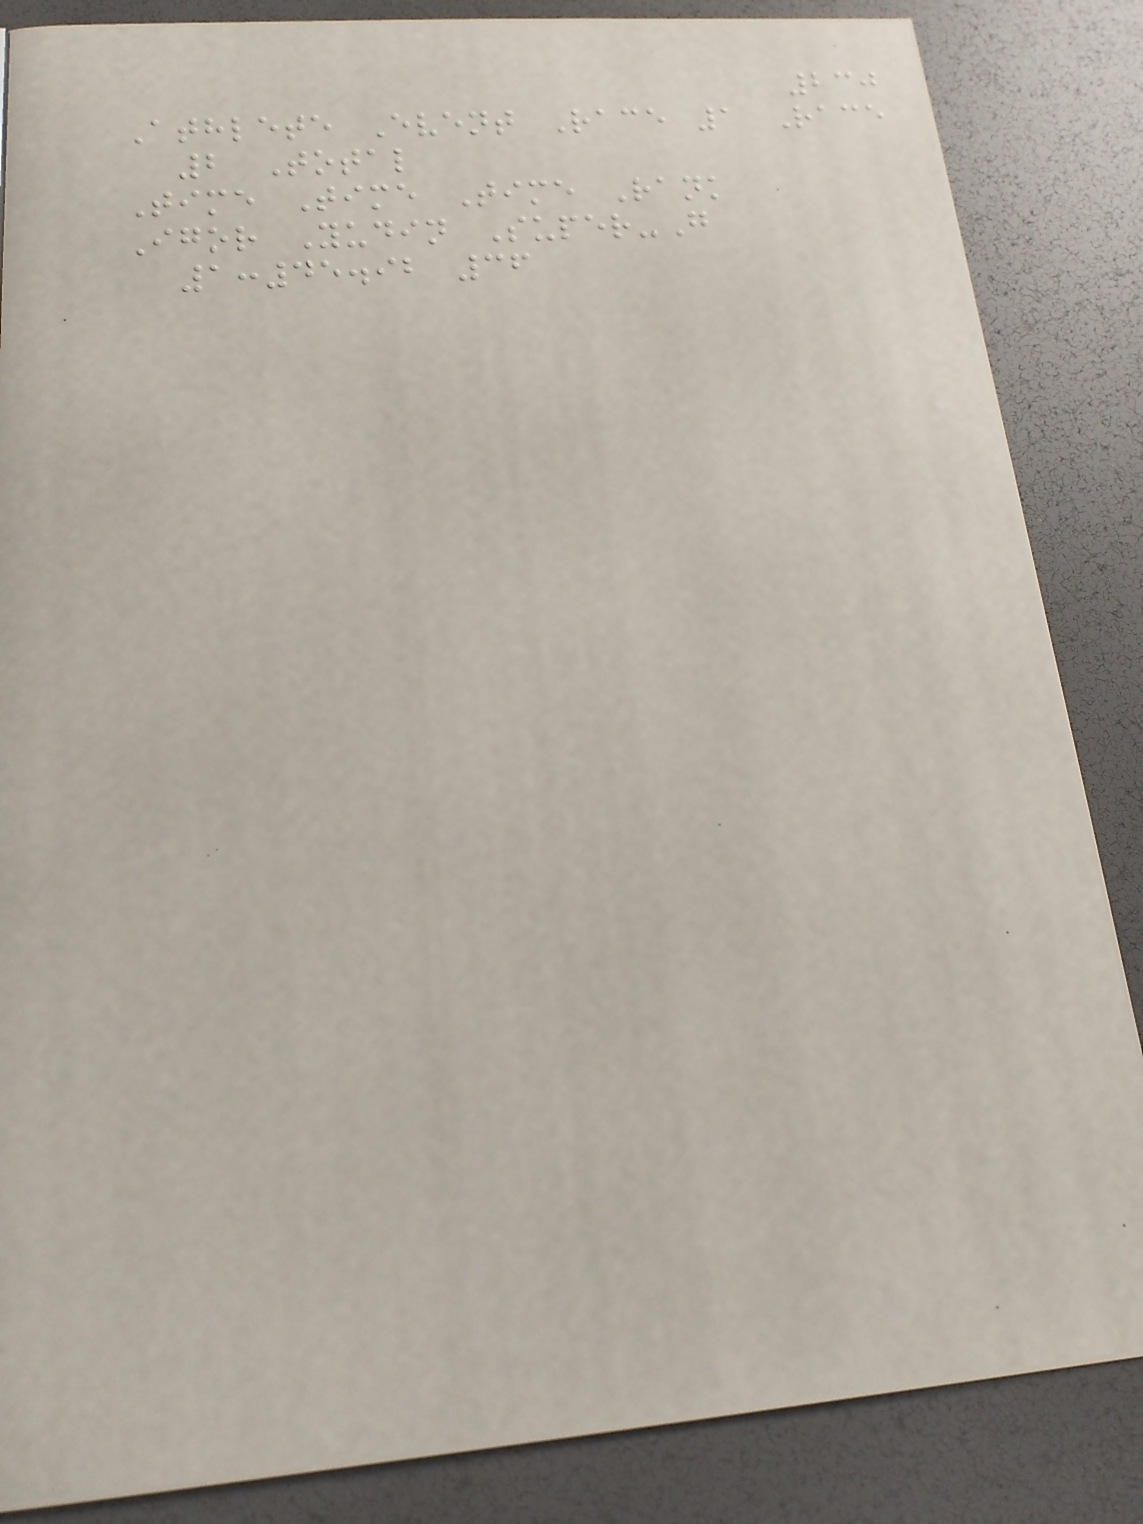230
Athlete Event Race 1 Race
2 Total
Time Time Time Rank
Igor Yudin Super-G
1:45.92 36
